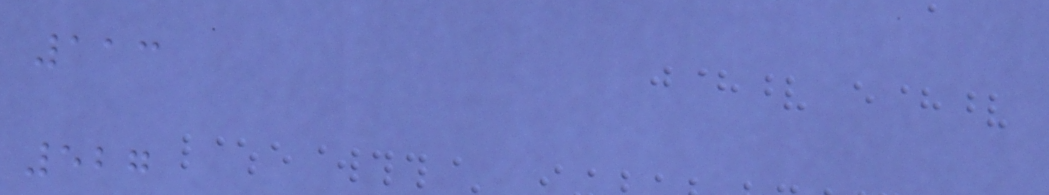113
527
